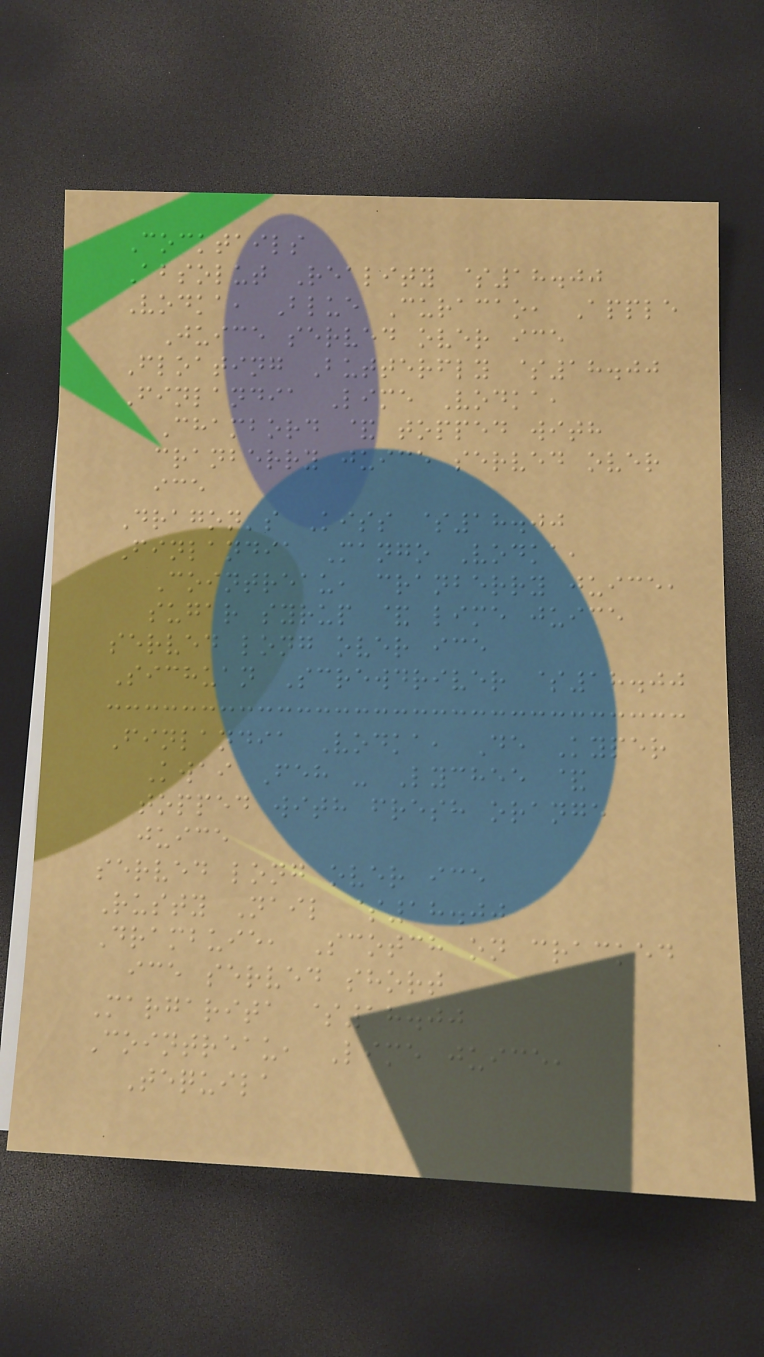Cocktails
Absolut Reality $18.00
Vodka, Blue Curacao, Apple
Juice served over ice
Floating Butterfly $18.00
Finlandia Lime Vodka,
Chambord & topped with
cranberry juice served over
ice
Dragon's Kiss $18.00
Finlandia Mango Vodka,
Cointreau, cranberry juice,
sugar syrup & lime juice
served long over ice
Sichuan Screwdriver $18.00
Finlandia Vodka, De Kyper
Kwai Feh - Lychee &
topped with fresh orange
juice
served long over ice
Rusty Nail $18.00
Drambuie, Scotch on cracked
ice served short
Margarita $18.00
Cointreau, Lime juice,
Tequila
